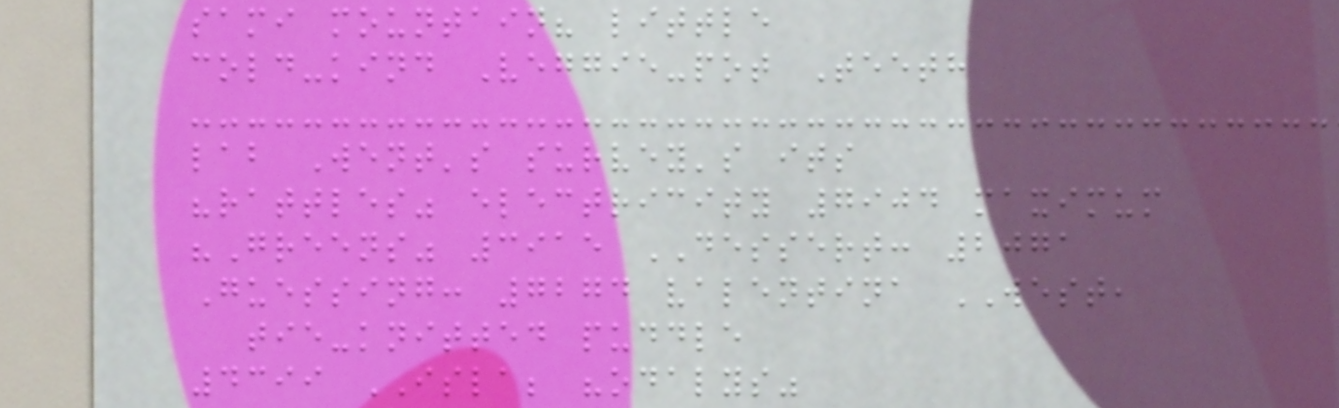sami mountain? little
cold-kind Veggie-pot Teeth
lab Went's survey's its
"rattles" electricity 7904 maximum
"Greens" 3915 DESSERT: 2071
Guessing: 7274 valentina WEST,
tie-knitted puddle
4399 ISLA; "odalys"
